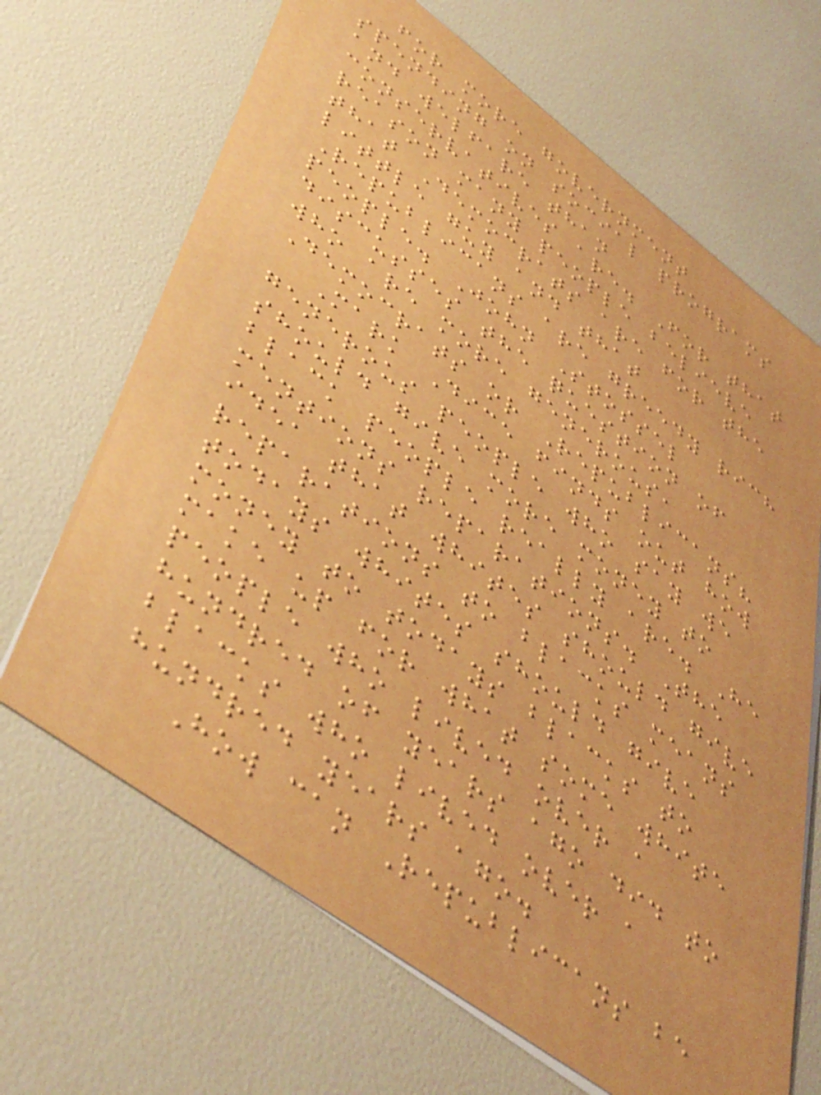for more government
spending on social programs
and welfare than
conservatives are. For that
reason many people believe
that Democrats are for the
little guy and that
Republicans are greedy rich
people. John Stossel
discusses the question of
who are more generous,
Democrats or Republicans?
Mark Dice finds out how
generous people who say we
should give more money to
black people really are. He
mentions reparations. The
idea that whites should give
reparations to blacks means
todays whites should give
money to todays blacks to
make up for what some white
people who lived over a
hundred of years ago did to
blacks who lived over a
hundred years ago.
How can Republicans be
